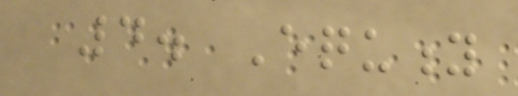4. Equity
